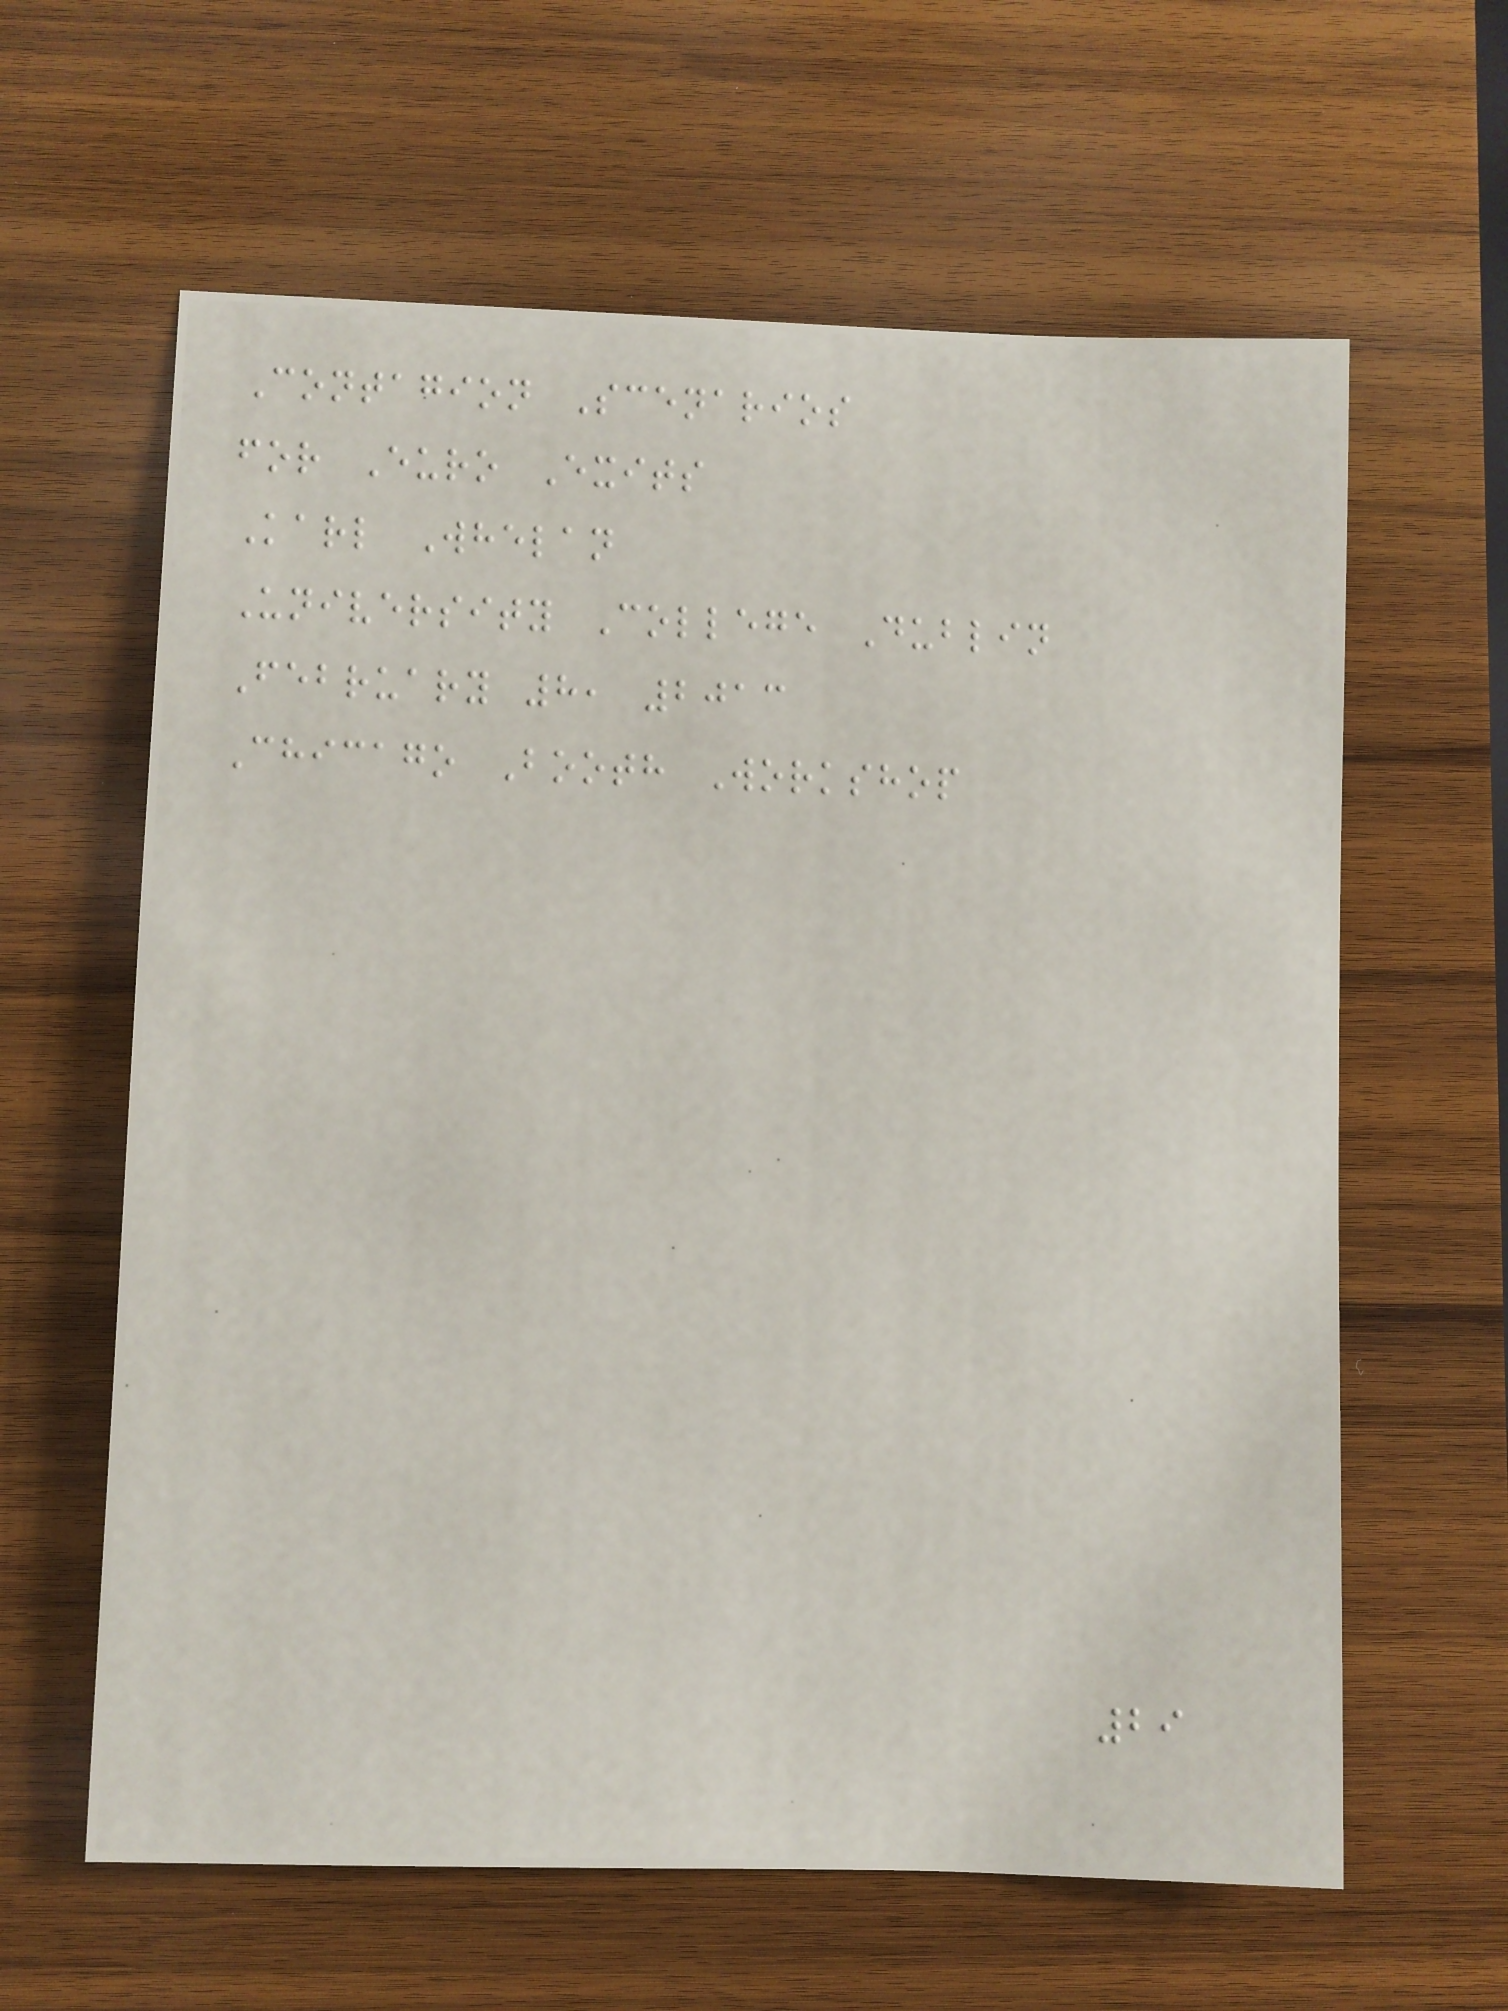Contagion Scenarios
for Euro Exits
Karl Whelan
University College Dublin
February 8, 2013
Chicago Booth Workshop
29
